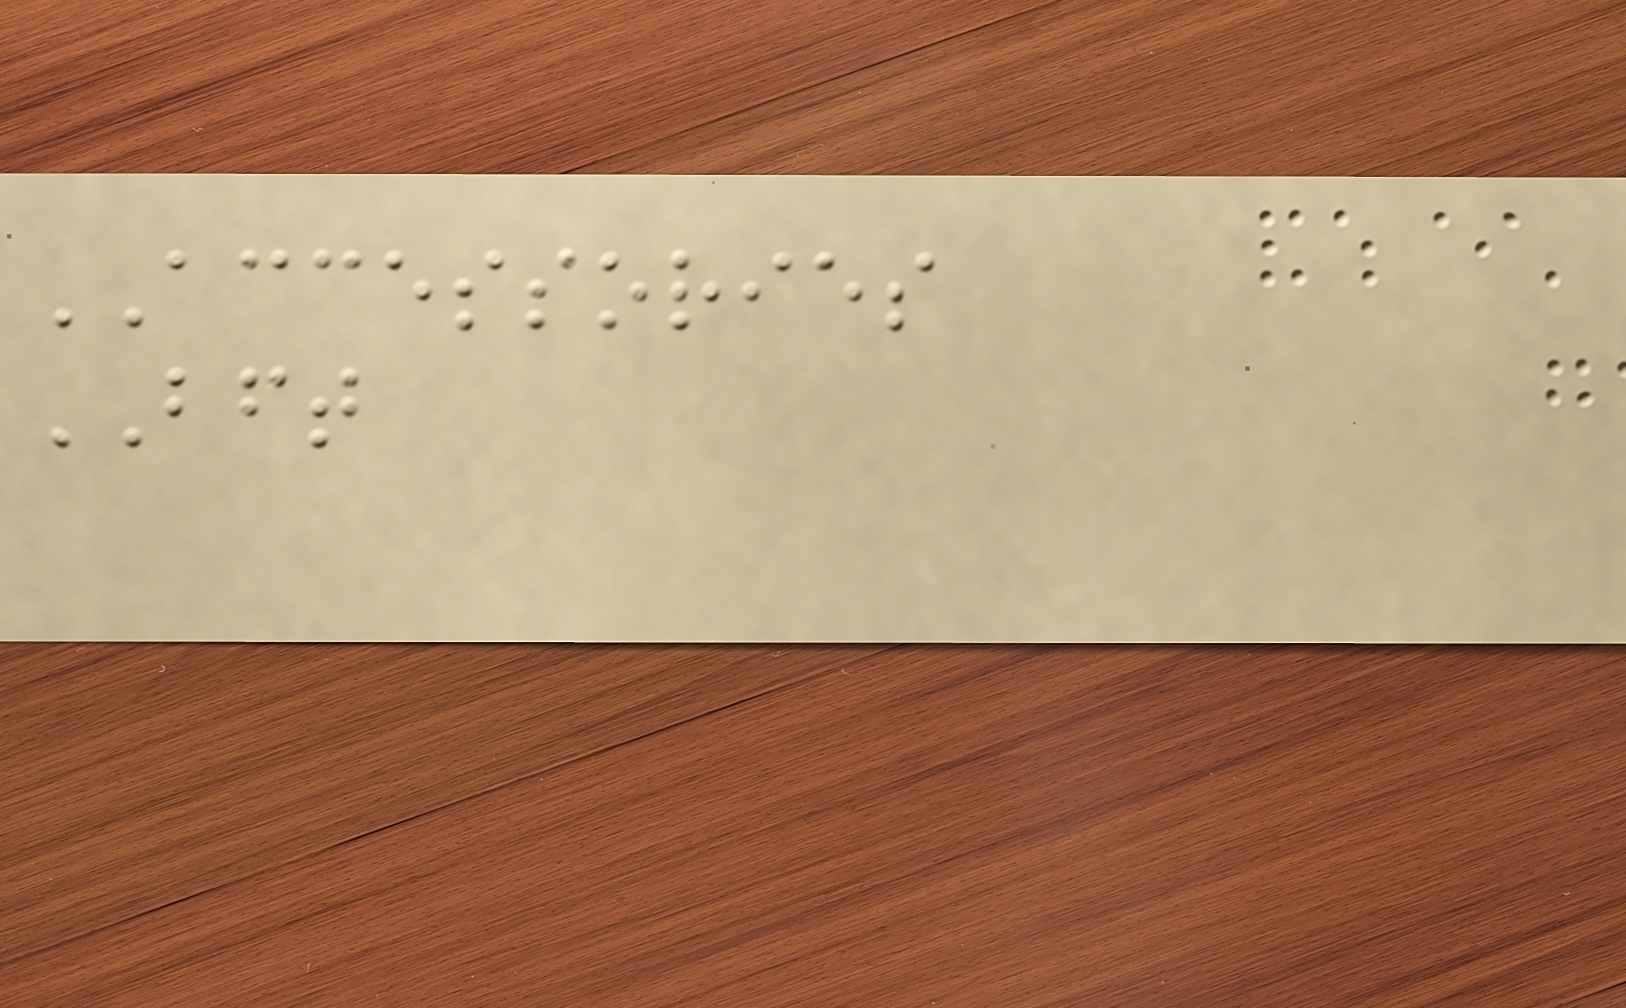ACCESSORIES
BFT
